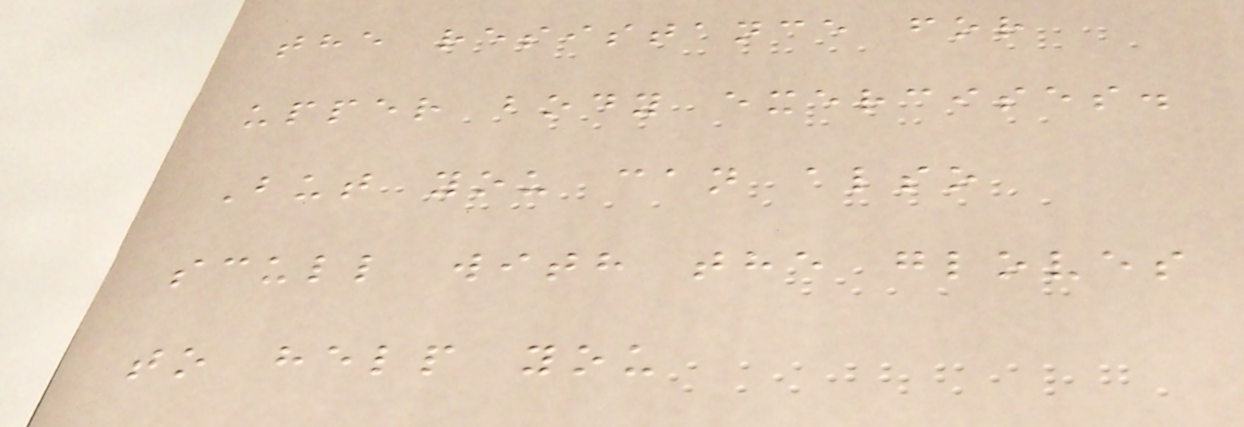the resistance for
upper body exercises.
But you can also
scull with the gloves
to help you
